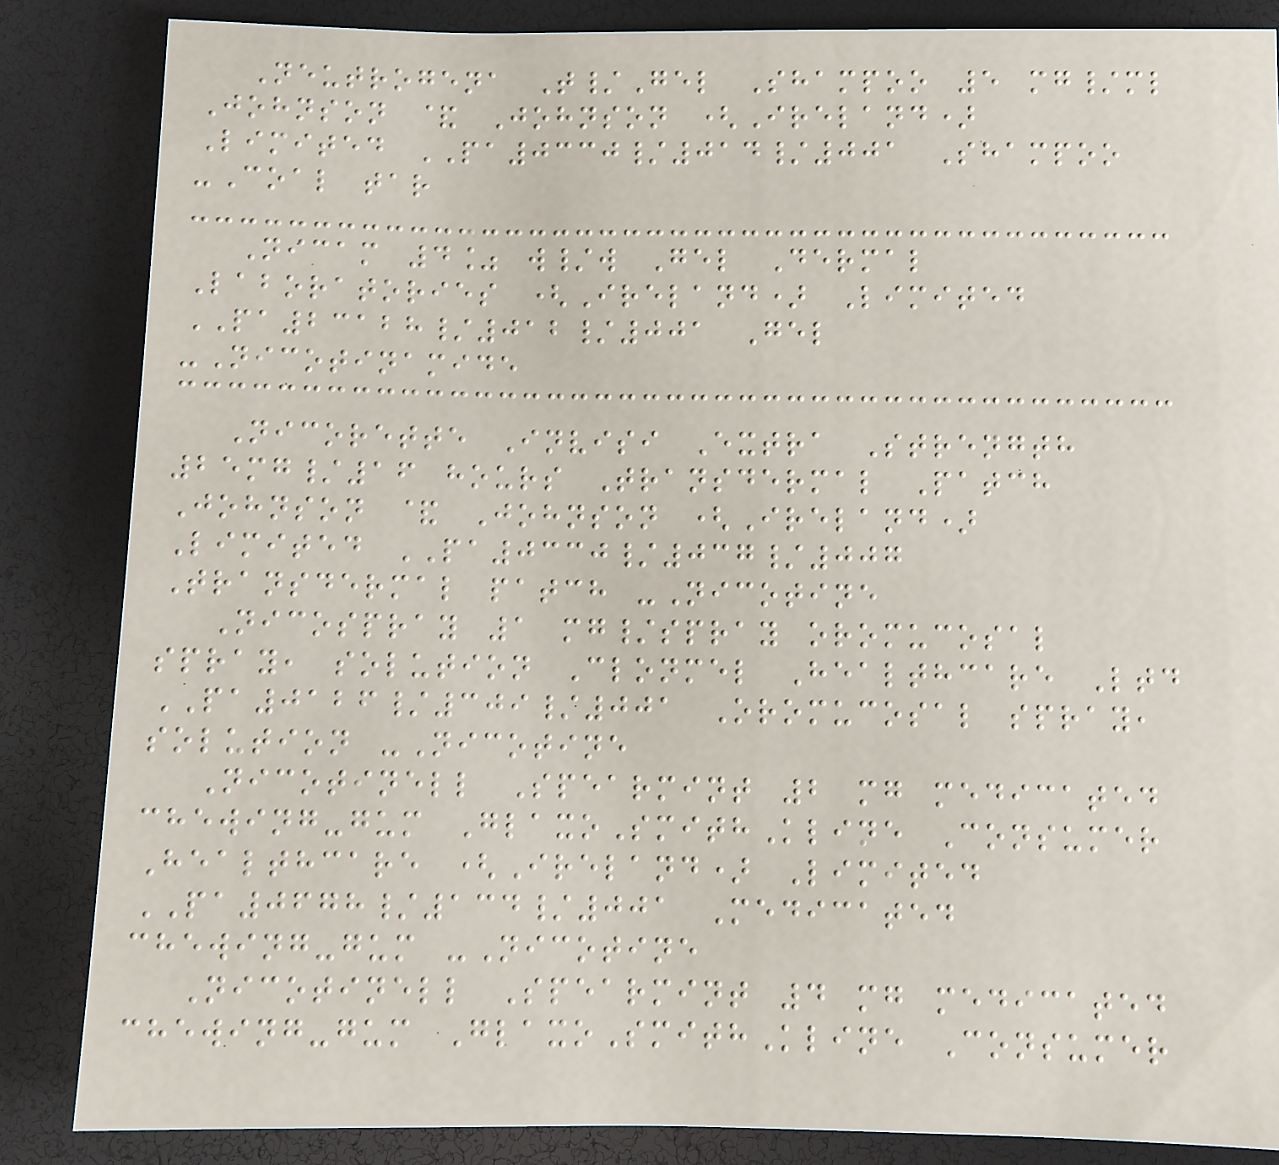Neutrogena T/Gel Shampoo 5 mg/ml
Johnson & Johnson (Ireland)
Limited PA0330/014/001 Shampoo
-Coal tar
Nicam 4% w/w Gel Dermal
Laboratories (Ireland) Limited
PA23128/012/001 Gel
-Nicotinamide
Nicorette Invisi Extra Strength
25mg/16 hours Transdermal Patch
Johnson & Johnson (Ireland)
Limited PA0330/037/007
Transdermal patch -Nicotine
Nicospray 1 mg/spray oromucosal
spray, solution Clonmel Healthcare Ltd
PA0126/309/001 Oromucosal spray,
solution -Nicotine
Nicotinell Spearmint 2 mg medicated
chewing-gum GlaxoSmithKline Consumer
Healthcare (Ireland) Limited
PA0678/134/001 Medicated
chewing-gum -Nicotine
Nicotinell Spearmint 4 mg medicated
chewing-gum GlaxoSmithKline Consumer
